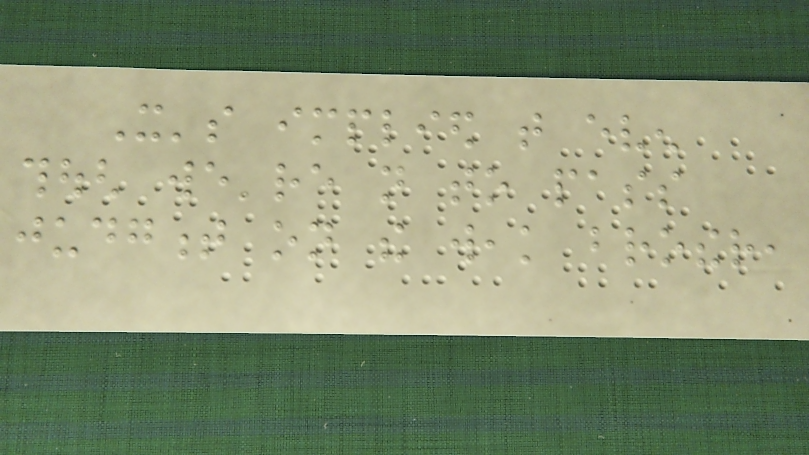It's implied that even
though we're not to pass
judgment on the weak brother,
